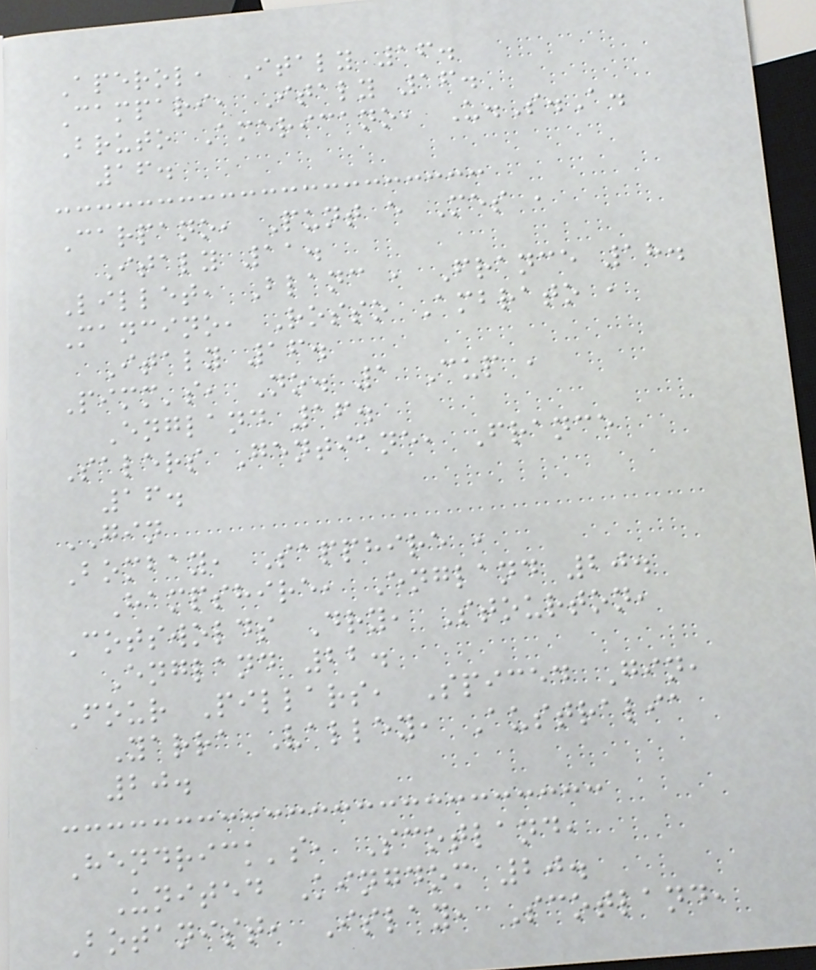Aperol, Italy 16.
Campari, Italy 16.
Bruto Americano, U.S.A.
16.
Carpano, Punt e Mes ,
Italy 11.
Lillet, Blanc , France 18.
Mancino, Rosso Ambrato ,
Italy 16.
Pimm's, No. 1 Cup ,
England 16.
Salers Gentiane, France
16.
GIN
Bombay, Sapphire ,
Hampshire, England 20.
Cotswolds Dry, Stourton,
England 22.
Four Pillars, Spiced Gin,
Yarra Valley, Australia
20.
Hendrick's, Scotland,
United Kingdom 20.
Botanist, Islay, Scotland,
